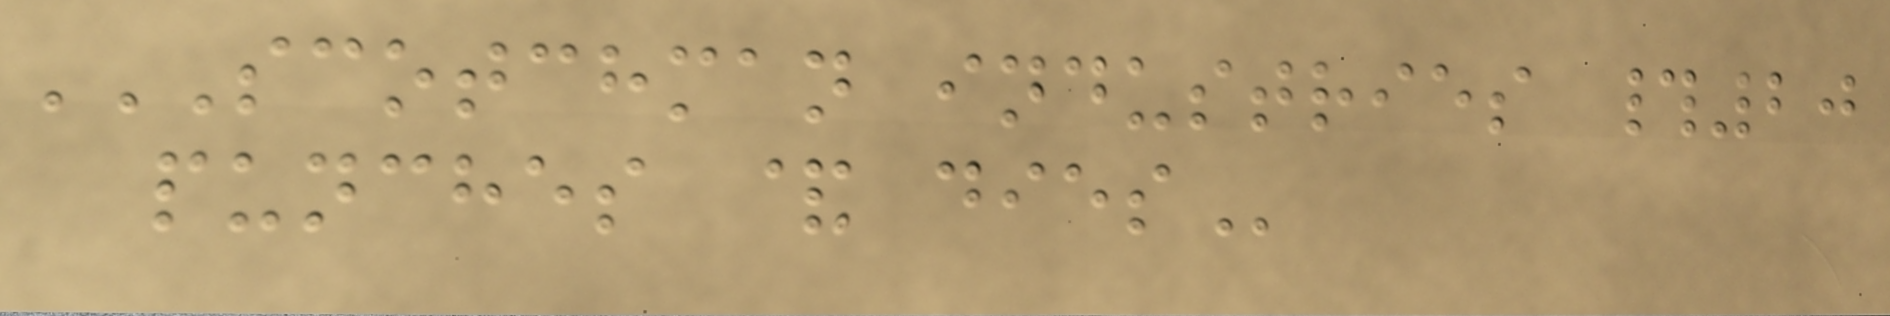SCOTCHMAN INDUSTRIES #20
PUNCHES & DIES
